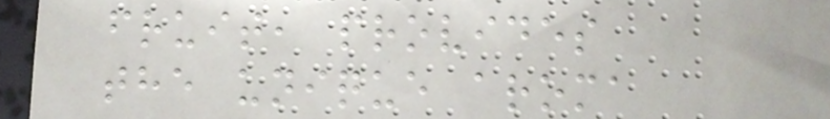fruit, provides
the unique aroma
